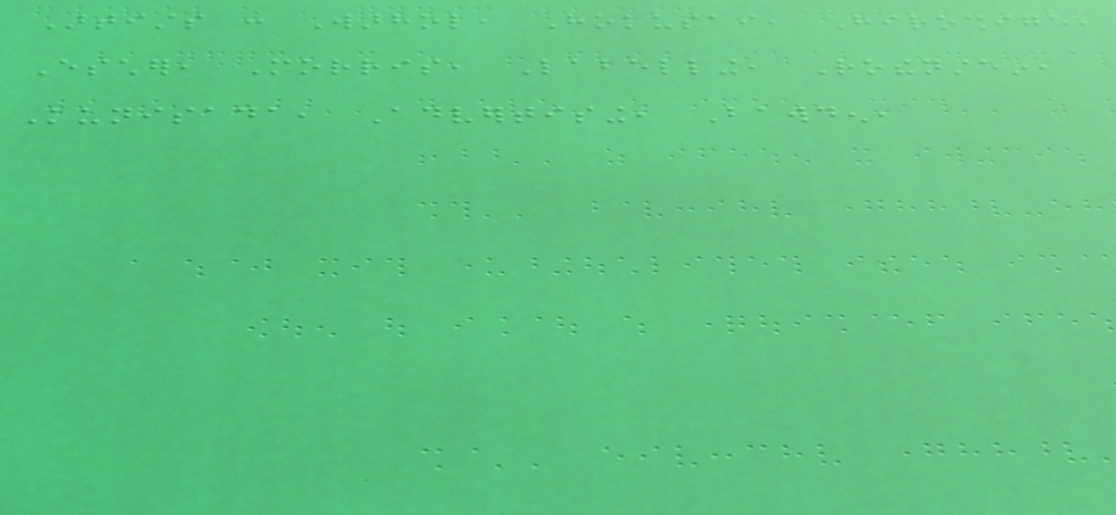Artists : Warhol, Hokusai, Hiroshige,
Escher, Morris, Labelling, Rothenstein,
Kunisada, Advertising, Bawden,
